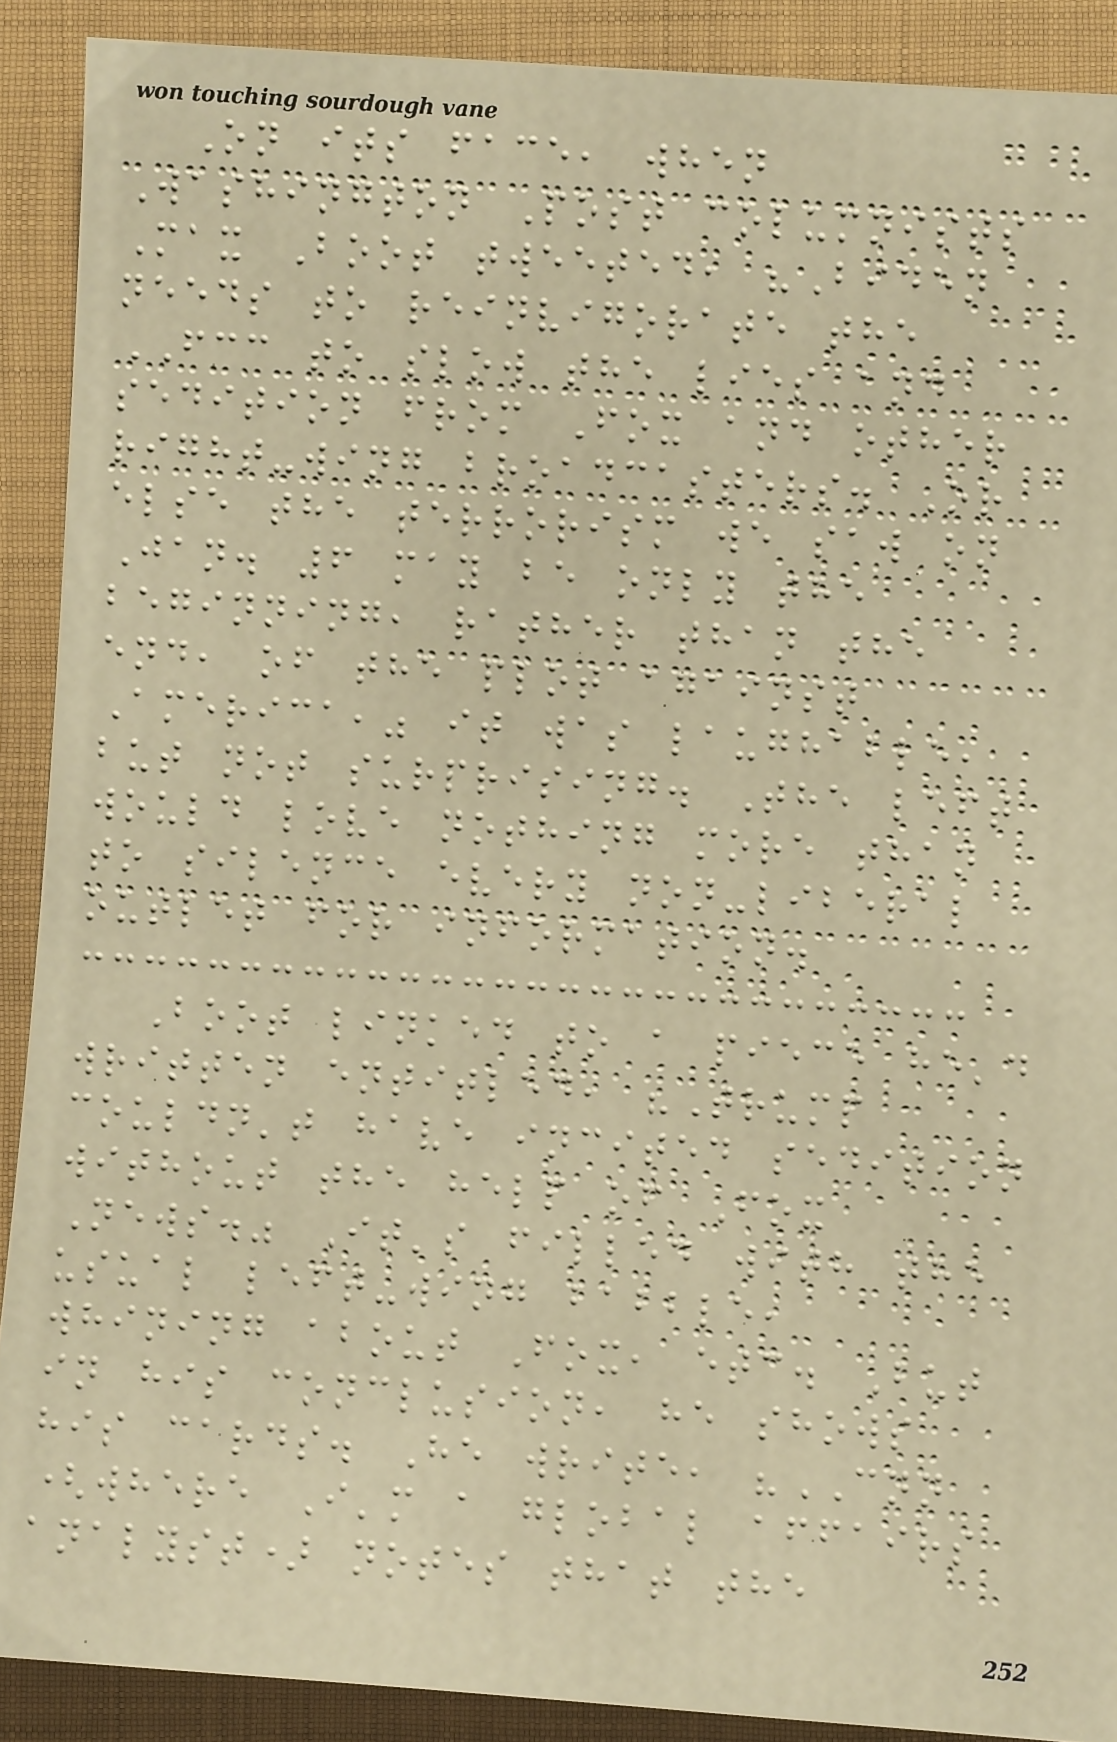On its face, when
Washington Post columnists
Max Boot tweeted, "Biden
needs to reinvigorate the
FCC to slow the lies and
sedition from Fox and other
right-wing broadcasters. Or
else the terrorism we saw on
Jan. 6 may be only the
beginning, rather than the
end, of the plot against
America," it was laughable,
but not surprising. The left
would love nothing more than
to silence every non-liberal
outlet for information.
Boot linked to a piece he'd
written entitled, "Trump
couldn't have incited sedition
without the help of Fox
News." It's filled with the
usual left-wing babble,
whining about Fox, etc. But
in his conclusion, he shows
his cards. He write, "CNN
(where I'm a global affairs
analyst) notes that the
